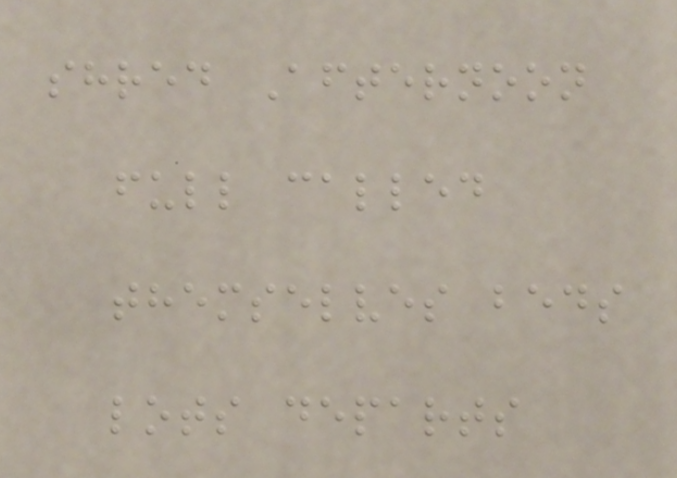shred Afternoon
full called
themselves beds
lots departs
